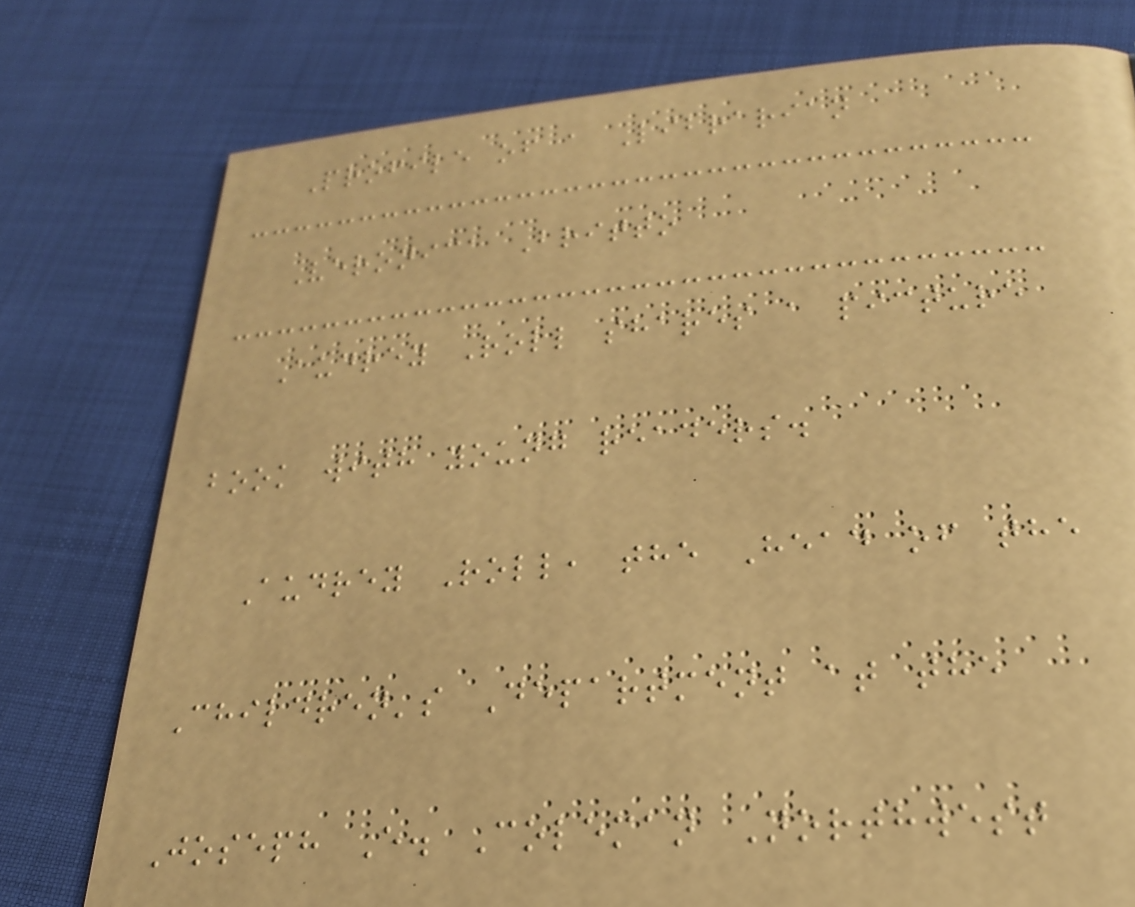Profile of a Librarian
Veronica Britto
Audrey Roll shares a picture
book with young readers.
Audrey Roll, the Head of the
Children's Department at the
Joseph E. Coleman Northwest
